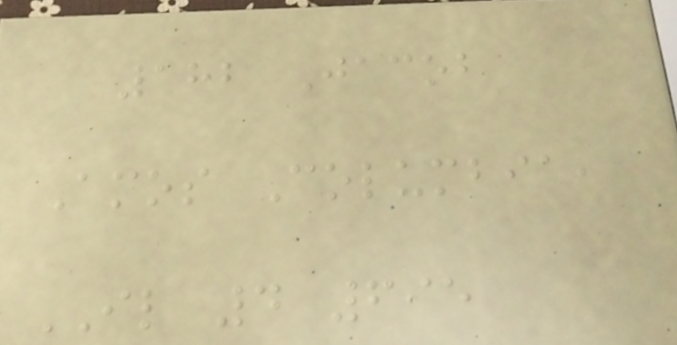182 Jacob
Amos Columbia,
IL 4 695
